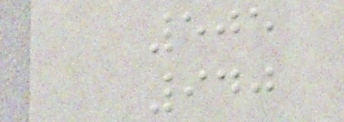505
940
